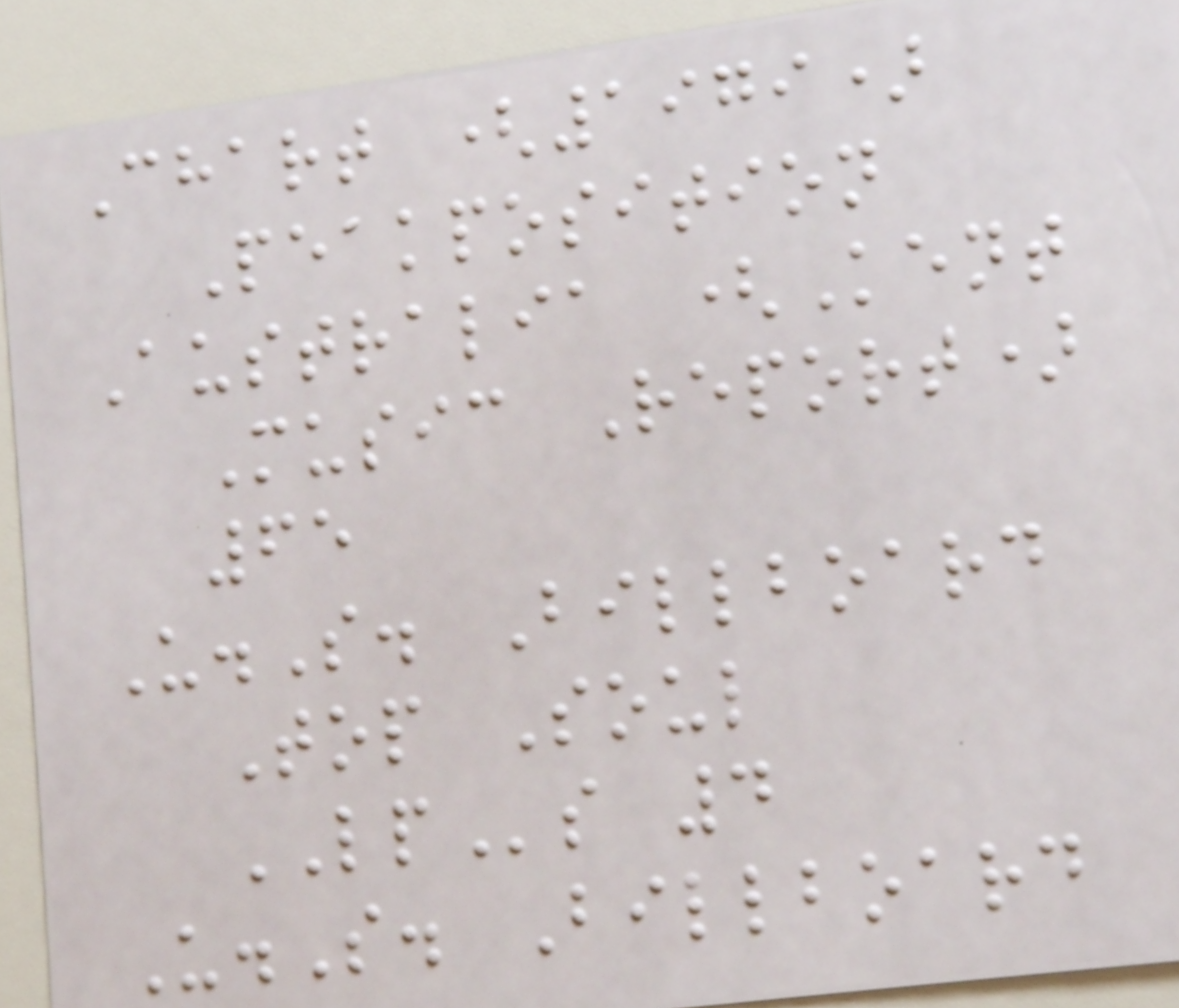Chart (1979)
Peakposition
Australia (Kent
Music Report)
65
U.S. Billboard
Top Soul
LPs 4
U.S. Billboard
